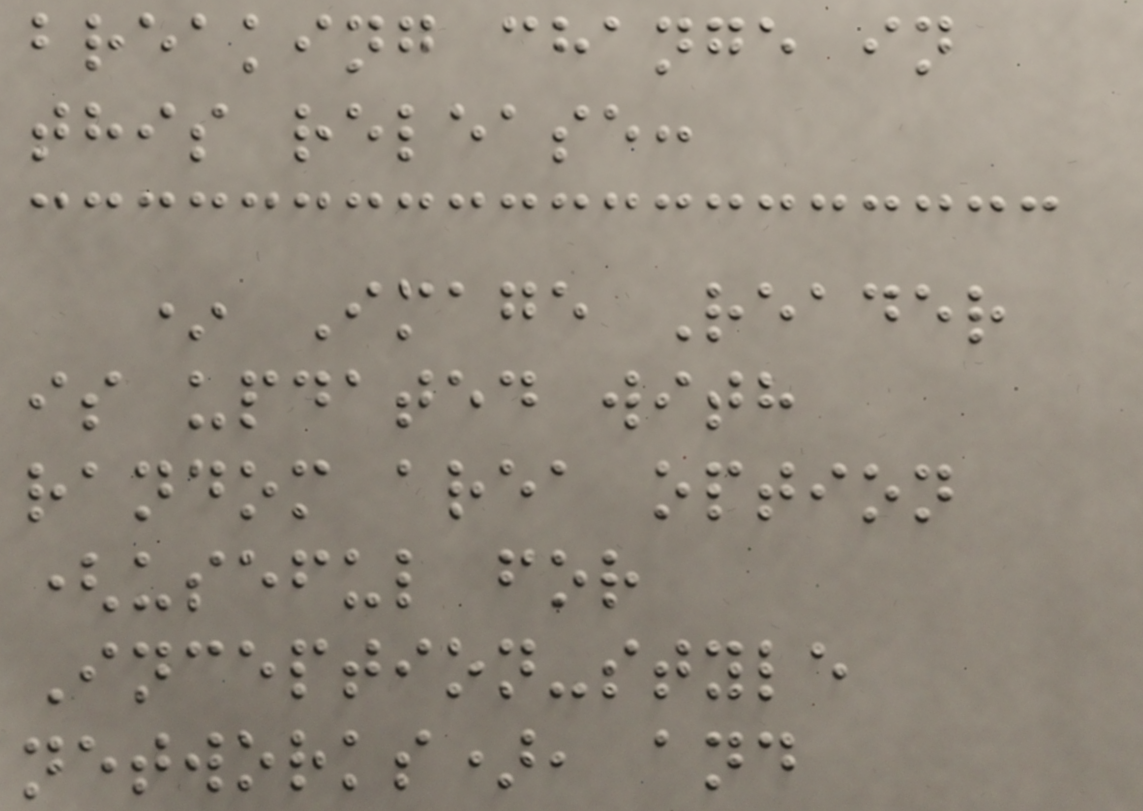breaking change in
this release:
* Image Reader
is updated with
random area option
(useful for
Inception-style
networks), and
